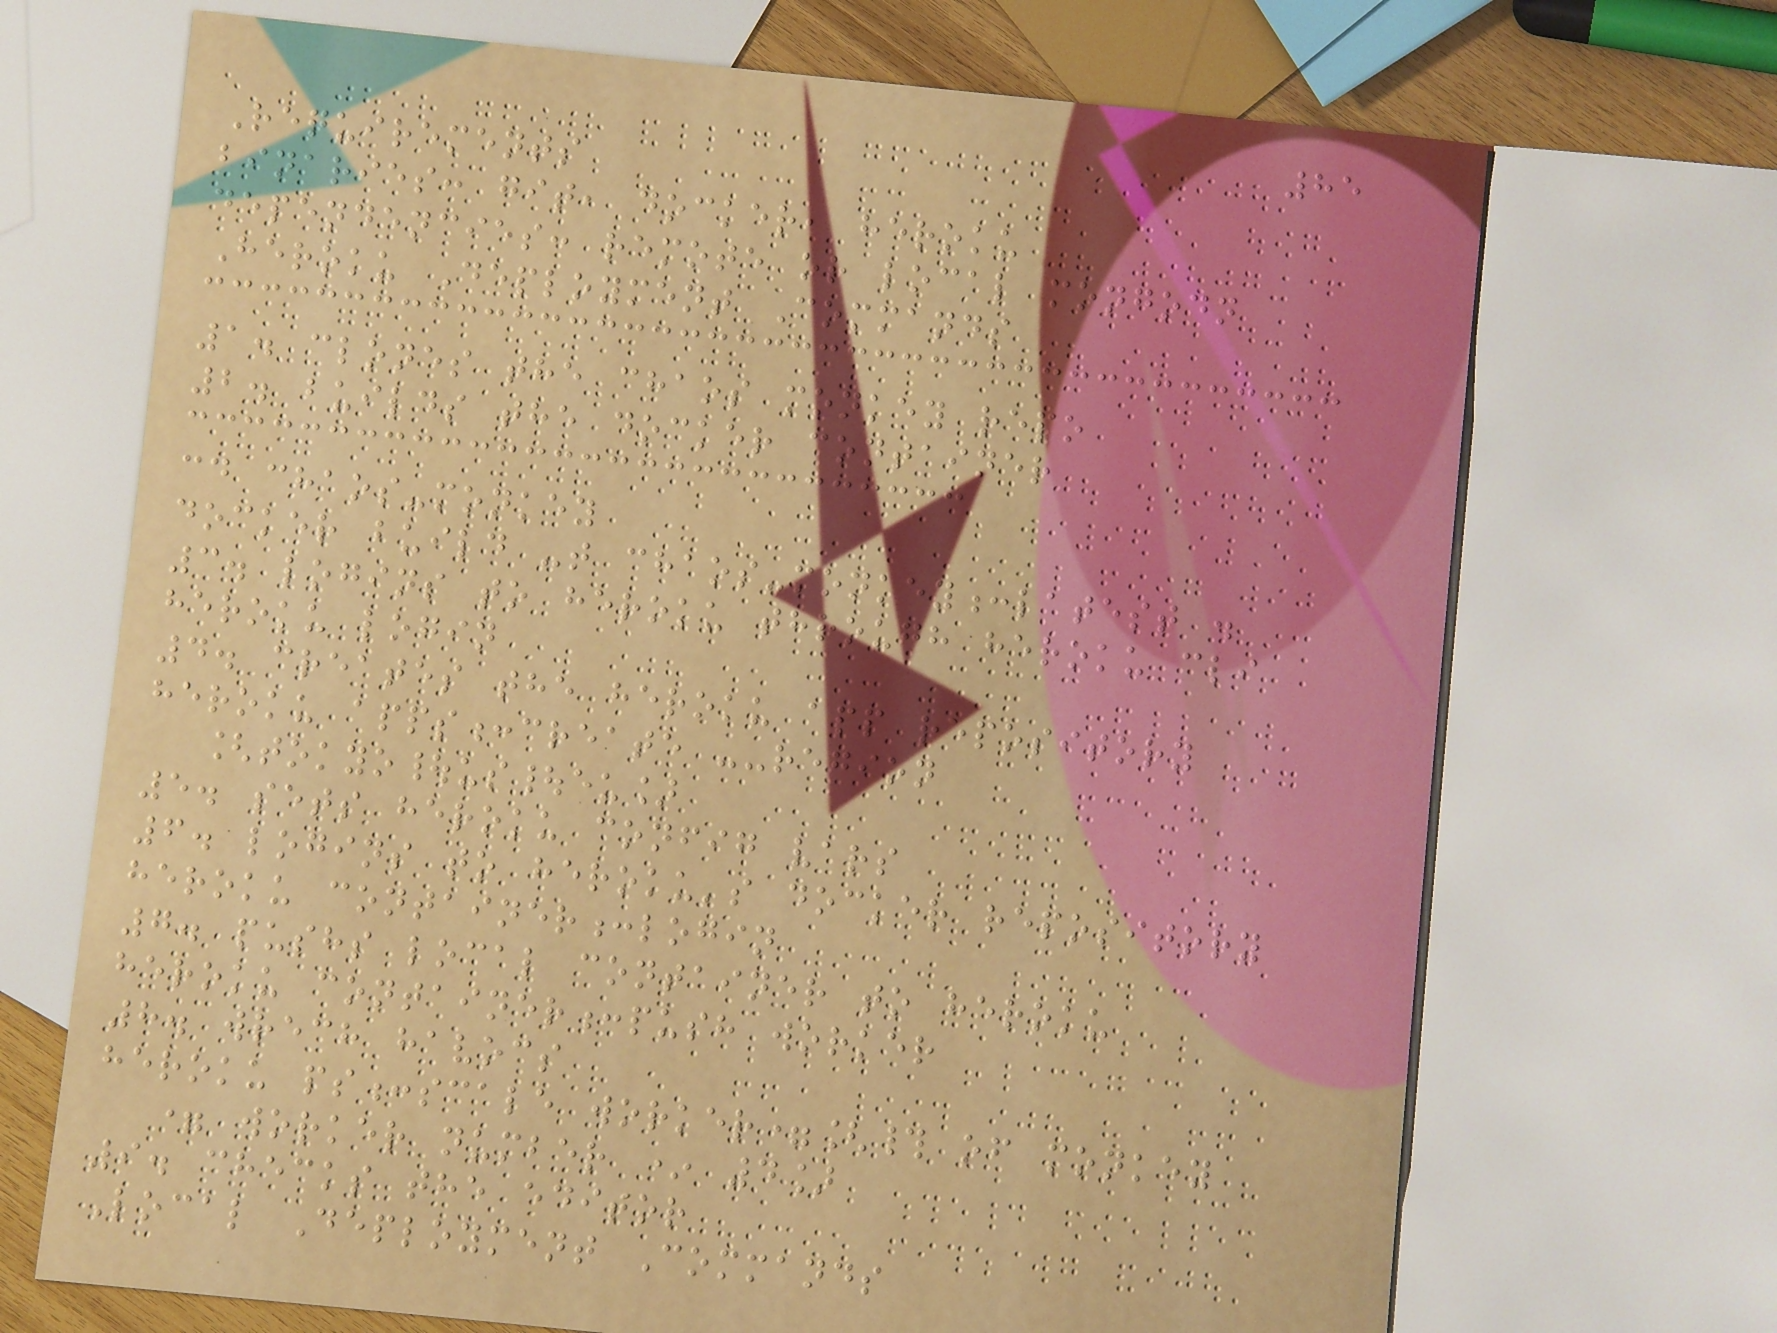85
Requirements
binaries: git, docker, heroku
dependencies: remote or local mongodn
Heroku Deployment Commands
1. clones the chaos monkey repo
2. builds the docker container
cd chaos-monkey
docker build -t chaos-monkey:latest .
3. logins to heroku through heroku cli
heroku login
4. creates the heroku app repository
heroku apps:create --region
[tokyo|us|eu]
5. sets heroku config vars
6. logins to heroku's docker repository
heroku container:login
7. pushs local container to heroku
heroku container:push worker
8. wrech havocs
heroku ps:scale worker=[# of monkey
= worker number * 4]
9. checks the editor
Local Deployment Commands
